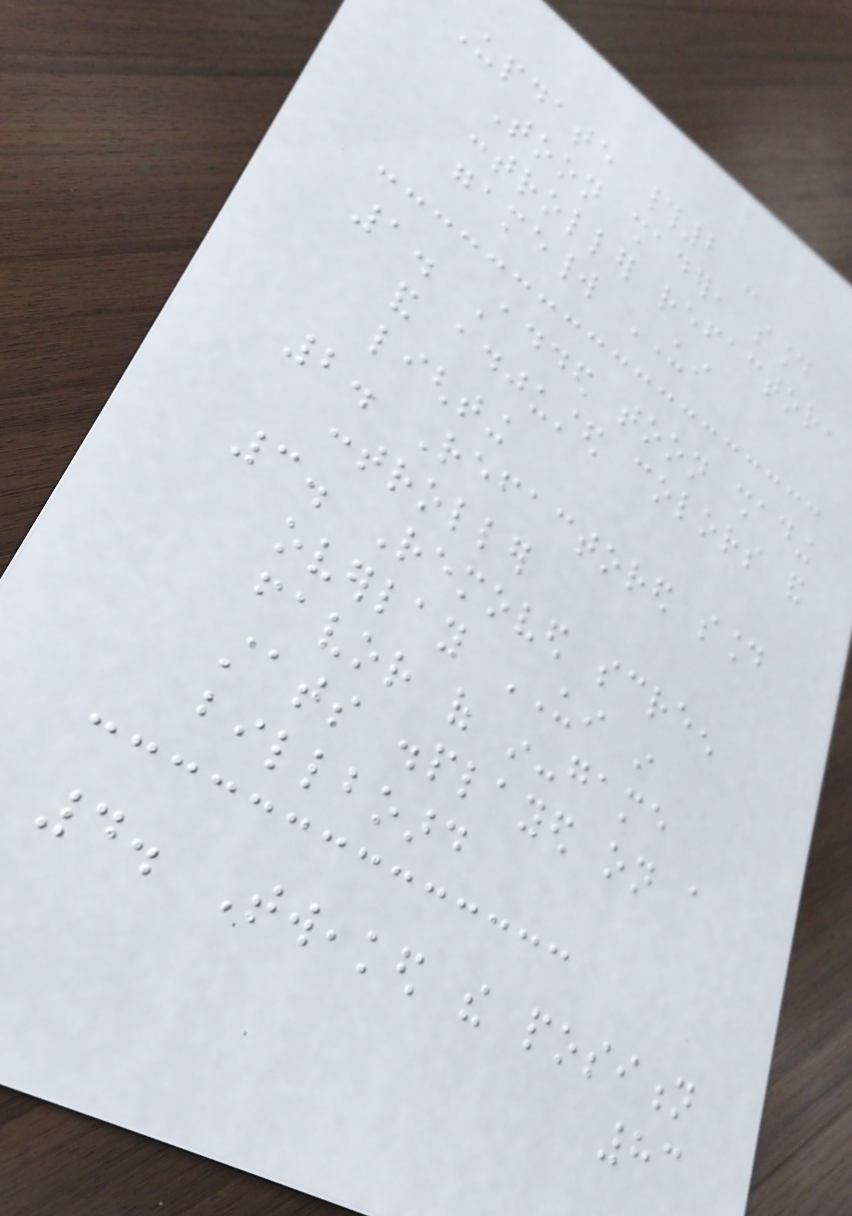Update #2 -
Toon shader, sound
controller refactor,
gameworld UI
1. Added toon shading
and adjusted colors and
lighting
2. Refactored sound
controller
3. Removed screen
overlay UI in
favor of in-game
stats displayed on a
billboard
4. Tweaked the position
83
